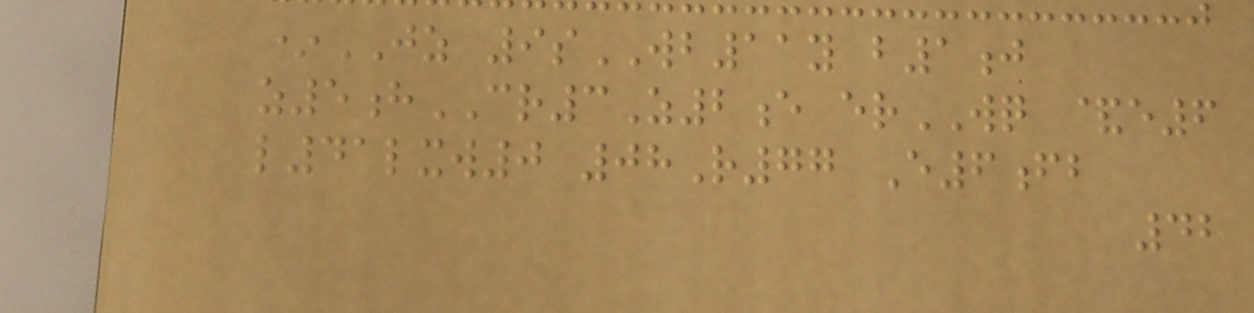*JZ 9sWB11y b1j
z5hCR3Z2e erWQ &e6
l41lxw0 08R77 E6fb
42
